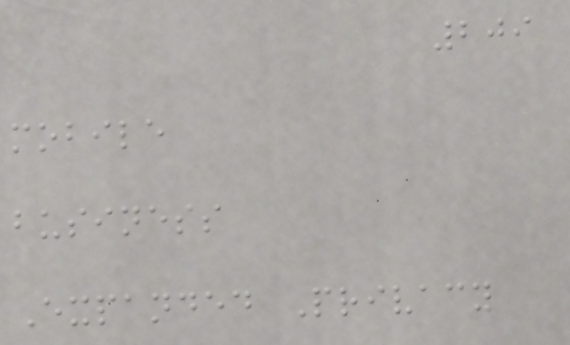209
mobile
business
Expanded Privacy
